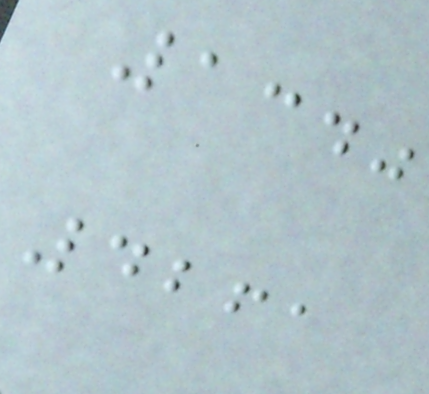1340
4261
